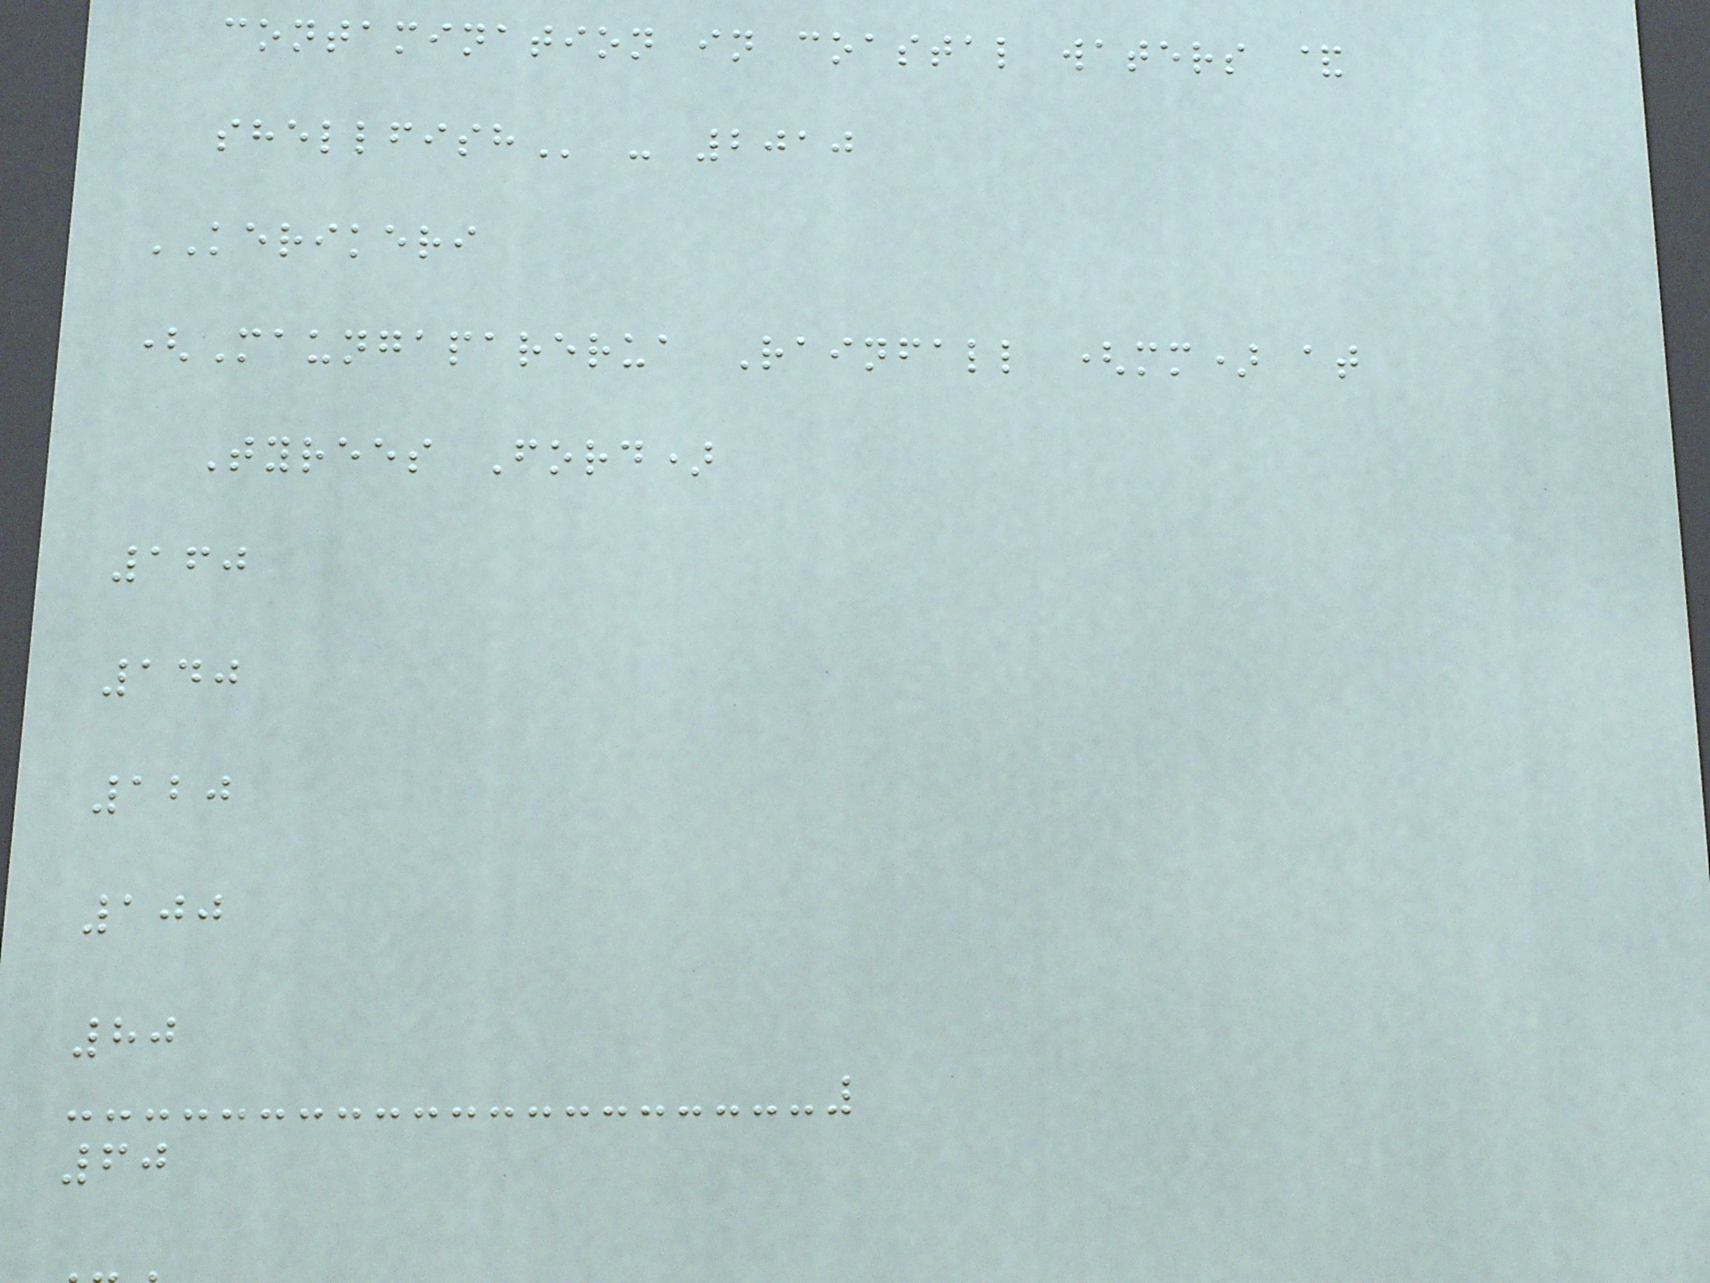contamination in coastal waters &
- 2010
KERIKERI
(Maungaparerua Rainfall (mm) at
Tyrees Ford)
160
140
120
100
80
60
